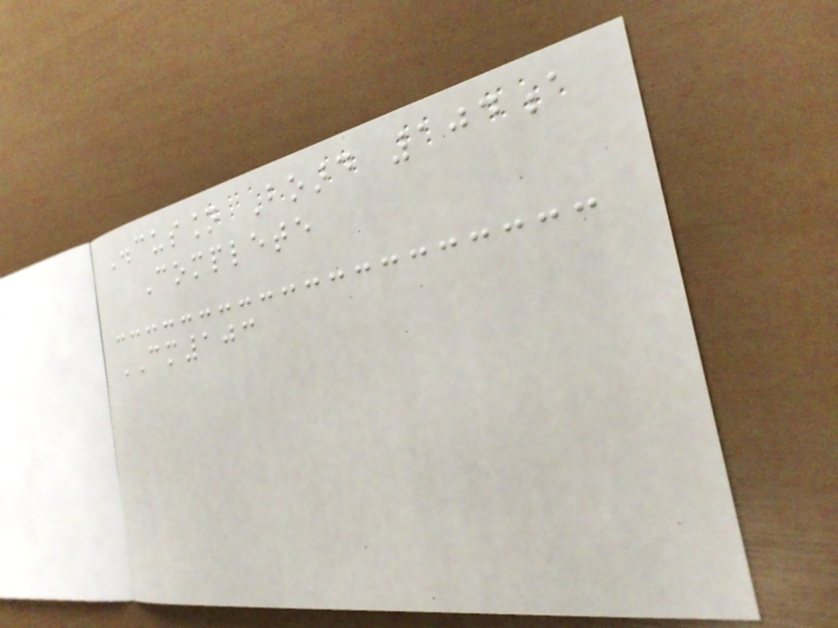Discussion Board 104a
Complete
CM103
